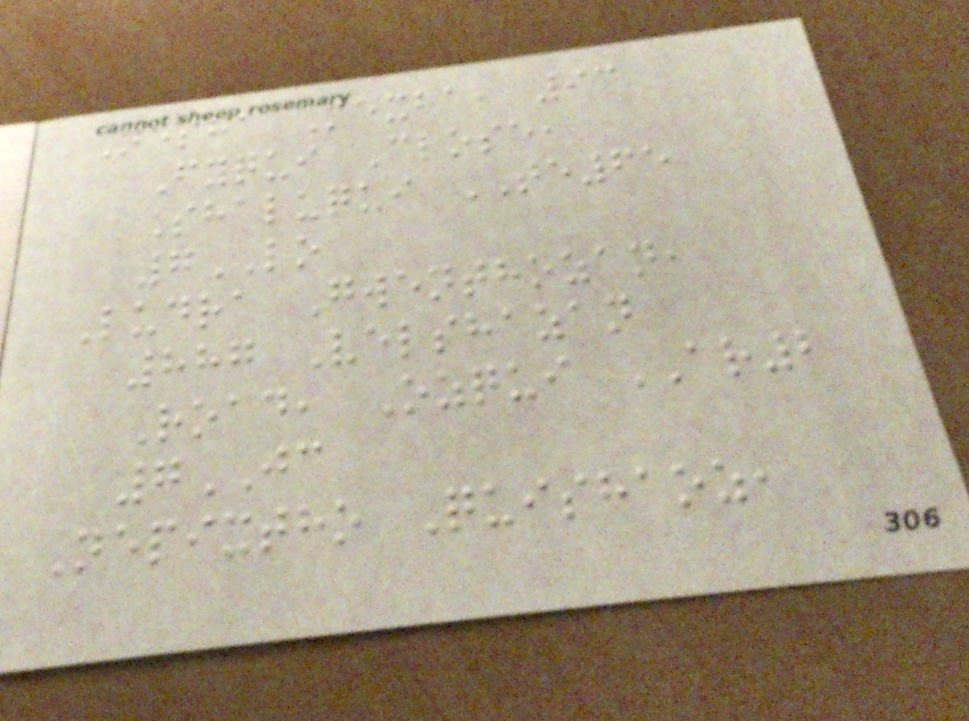Nesha Mexba, 93
Fyqui Close,
Shaluqui TE65
7LO
Ludra Gwenthozan,
887 Velshazan
Road, Ozqui AR2
7JC
Nepixtho Quishaoz,
